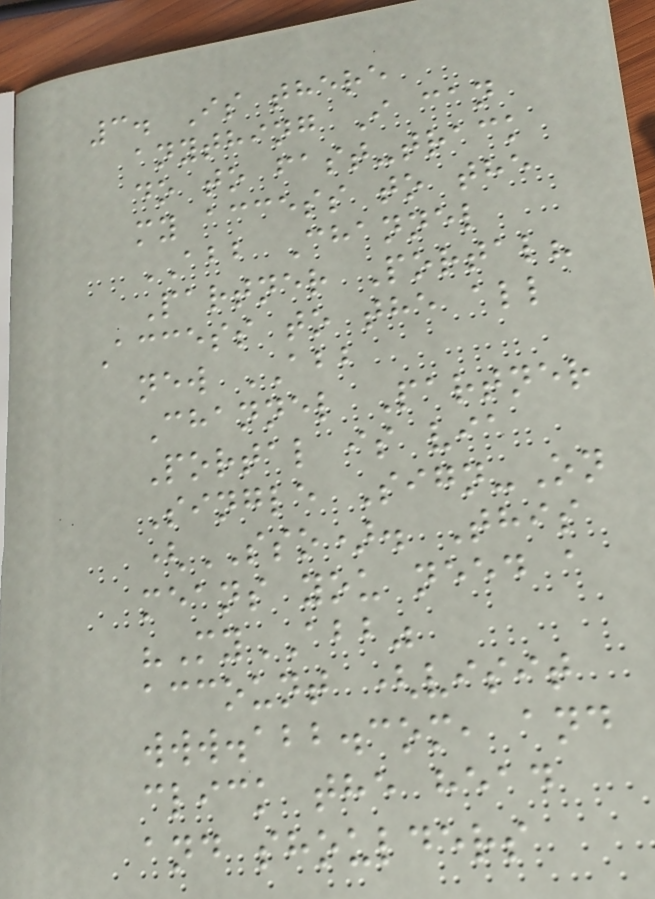3. Is there
anything I can
do to fast-track
my access to the
ABB Channel
Partner Portal?
Access to the all
new ABB
Channel Partner
Portal is via
Single Sign-On
(SSO). This
means you need a
"MyABB"
account (visit
www.abb.com, and
click the head
and shoulders
